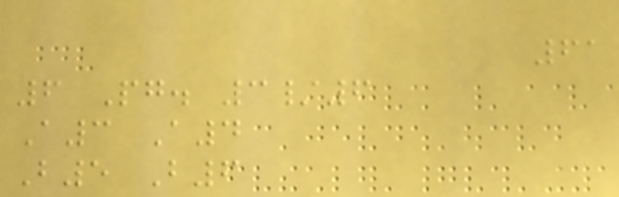61
6 Pg. 3/6
A3 A4
B5 B6
